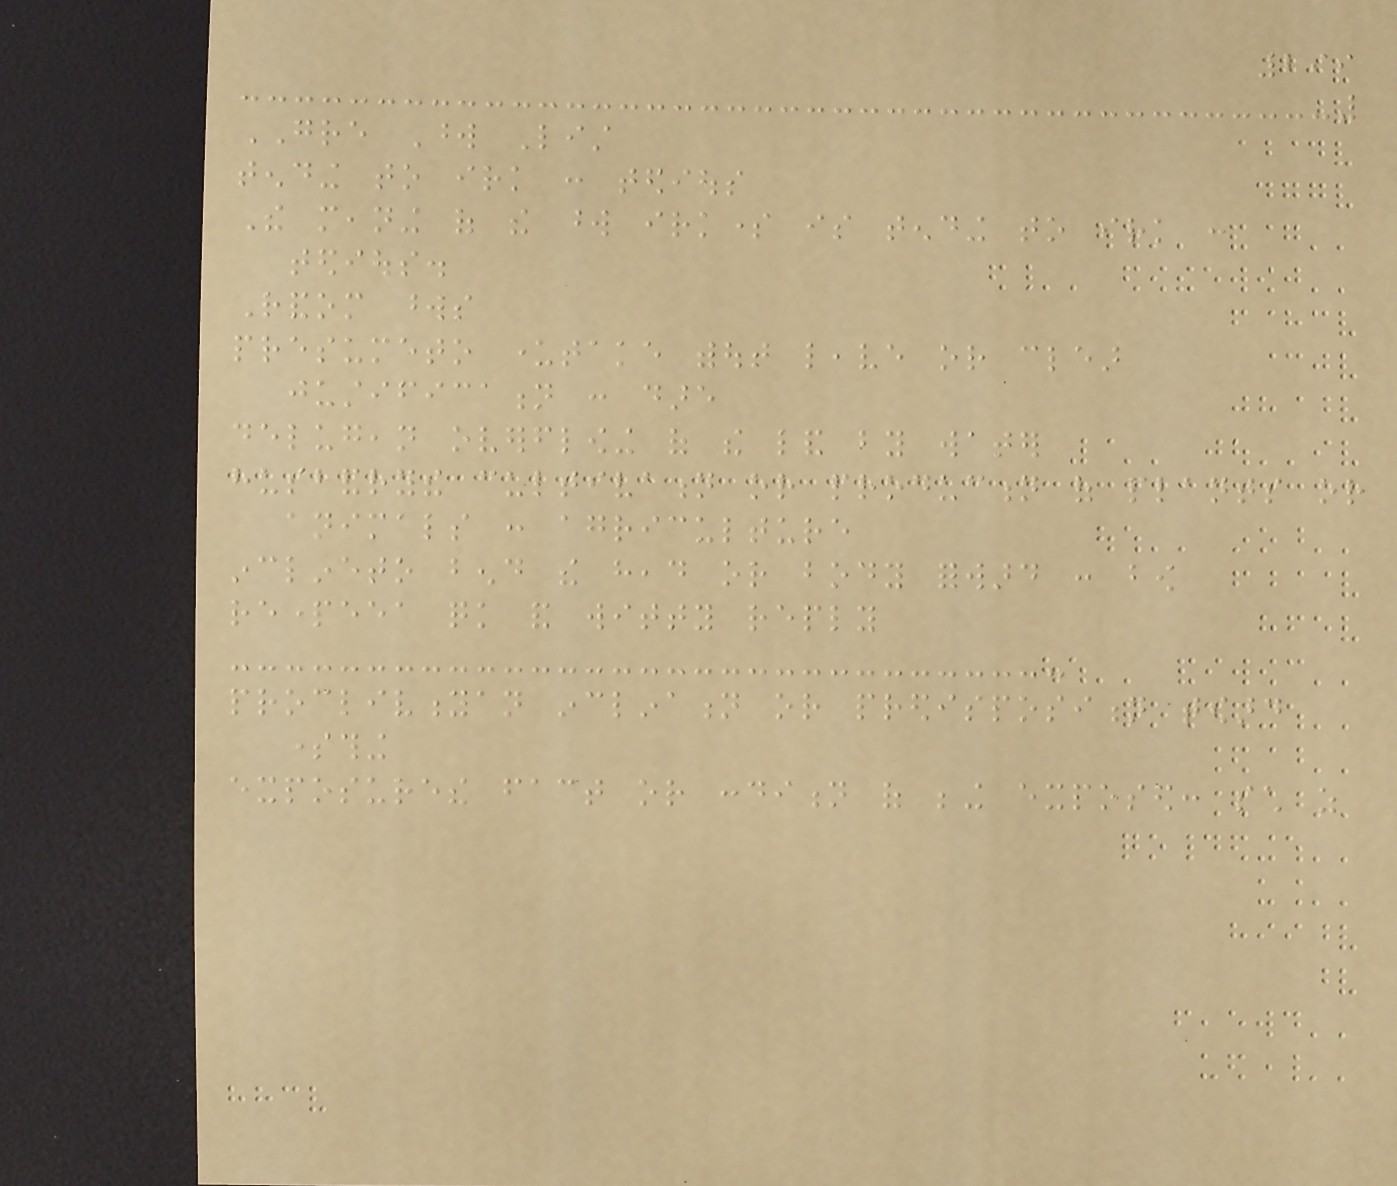299
GRE Word List
tending to irk : tedious
The meaning of the word irksome is tending to irk :
tedious.
Random words
presumeto undertake without leave or clear
justification : dare
delugean overflowing of the land by water
husbandrythe cultivation or production of plants or
animals : agriculture
inclineto bend the head or body forward : bow
reparteea quick and witty reply
proclivityan inclination or predisposition toward
something
exposurethe fact or condition of being exposed: such as
